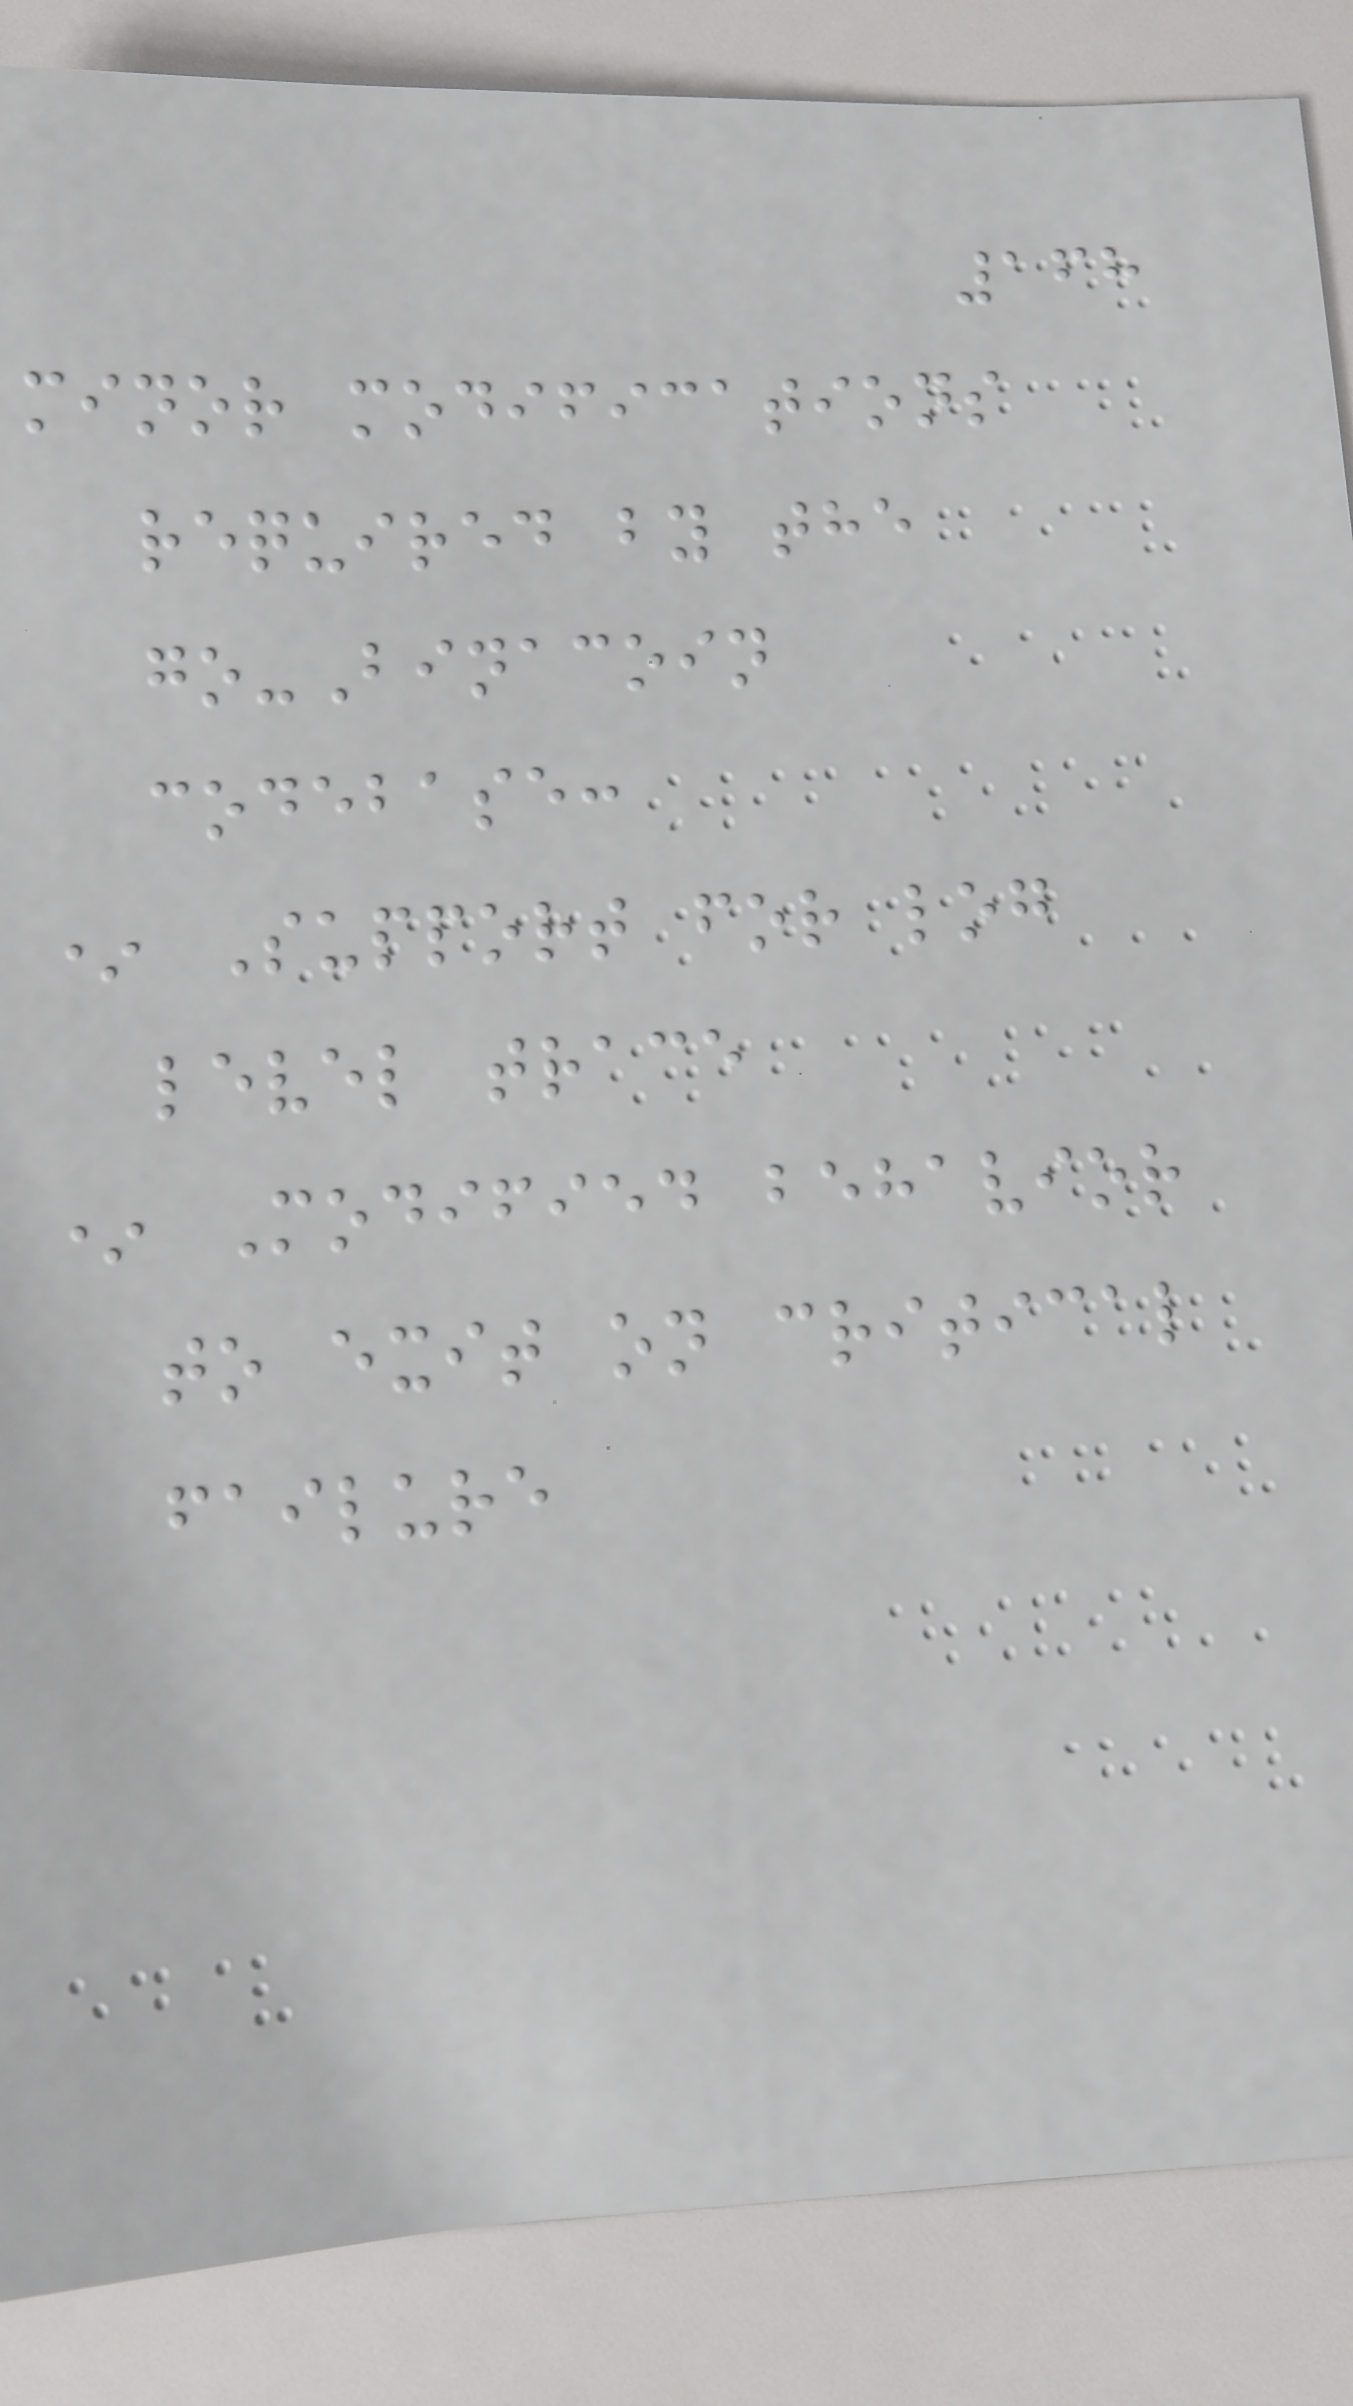168
minor modifications
required by the
go-Binacoin
codebase:
* Support for log
level trace
* Modified behavior
to exit on critical
failure
